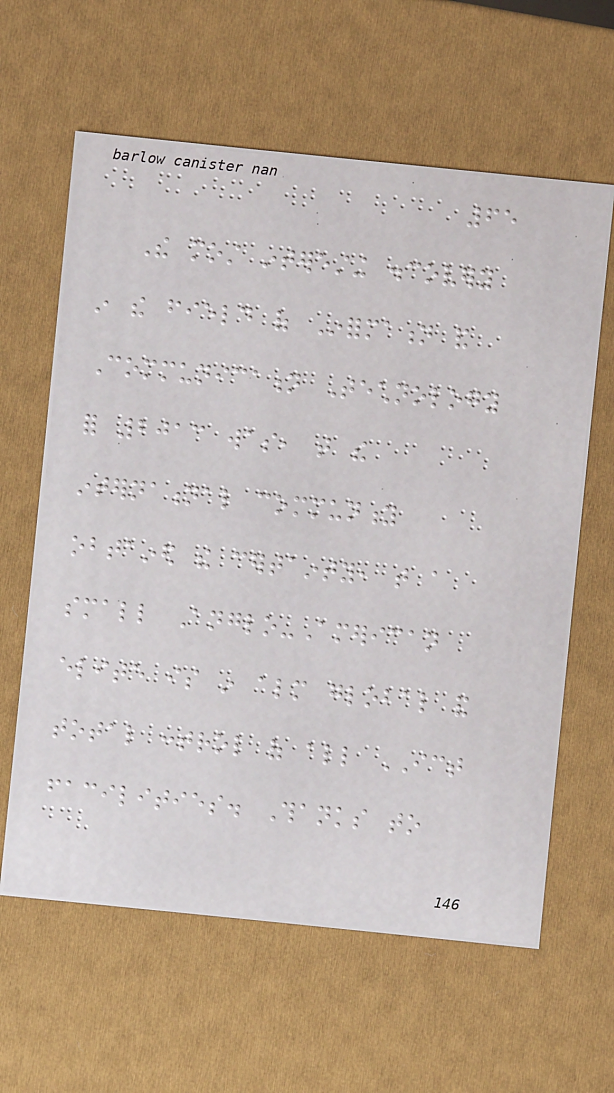65
The most interesting discovery
in the field of Information and
Communication Technology
for 2013 was, that the
international community
obtained the certainty, that a
small Anglo-American
elite is in almost global and
total control of all ICT
facilities. Thanks to
